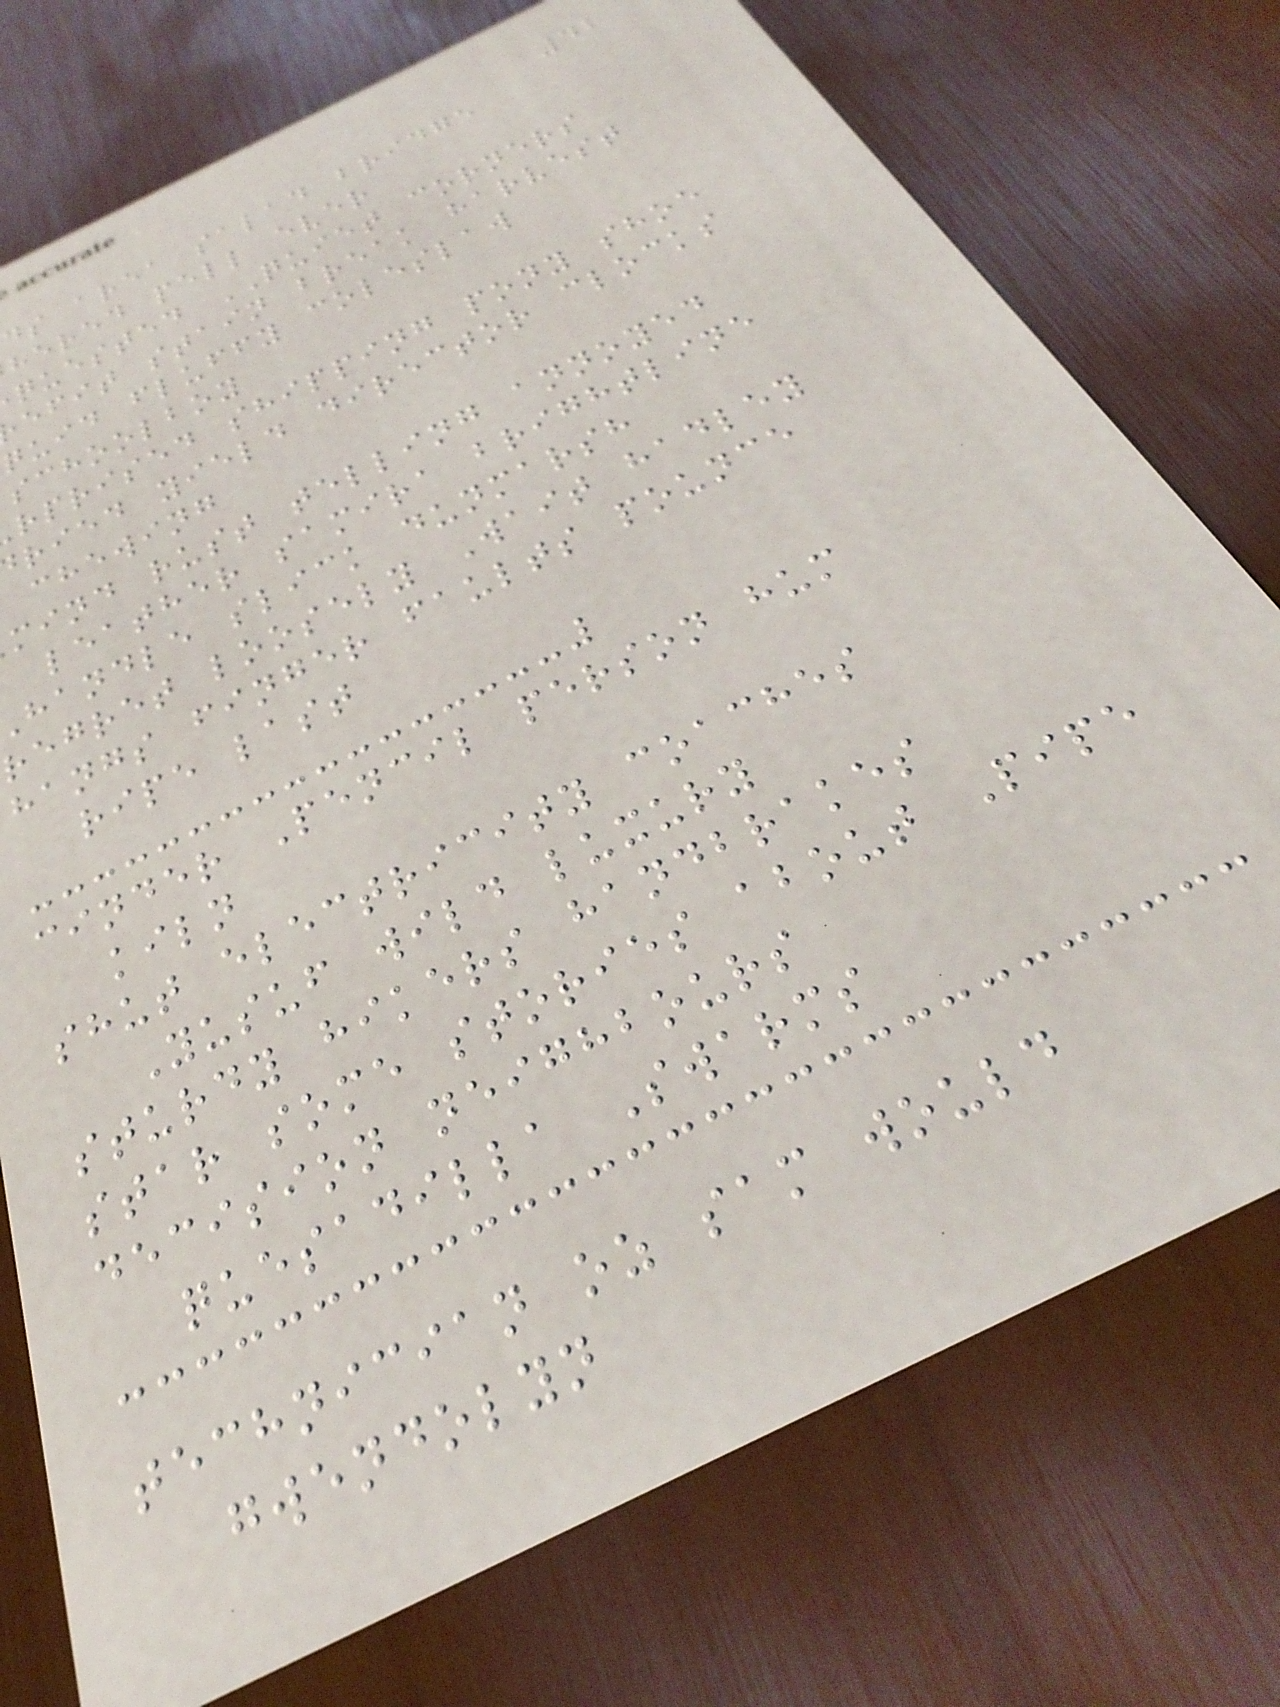42
ds area salad bridge
hered pell ever
quested QUIET corners
efit stain break harvest
quid fluffy coleslaw
schoolboy
rprised shipping pony shoe
ried yield director clocks
chewing
mind rust telling annoyed
leather samira brightline
handle slick dunmarsh
regret loosely Wait hadley
hangs finger faults pounce
ripe last
cinder Pencil person hum
kiln
shut electricity coaches
Yusuf wild luxury
sturdy hikers handbrakes
star some stories about Pipe
decision neighbours
quesadilla Swarms
technician oz sam would
gwendolyn
